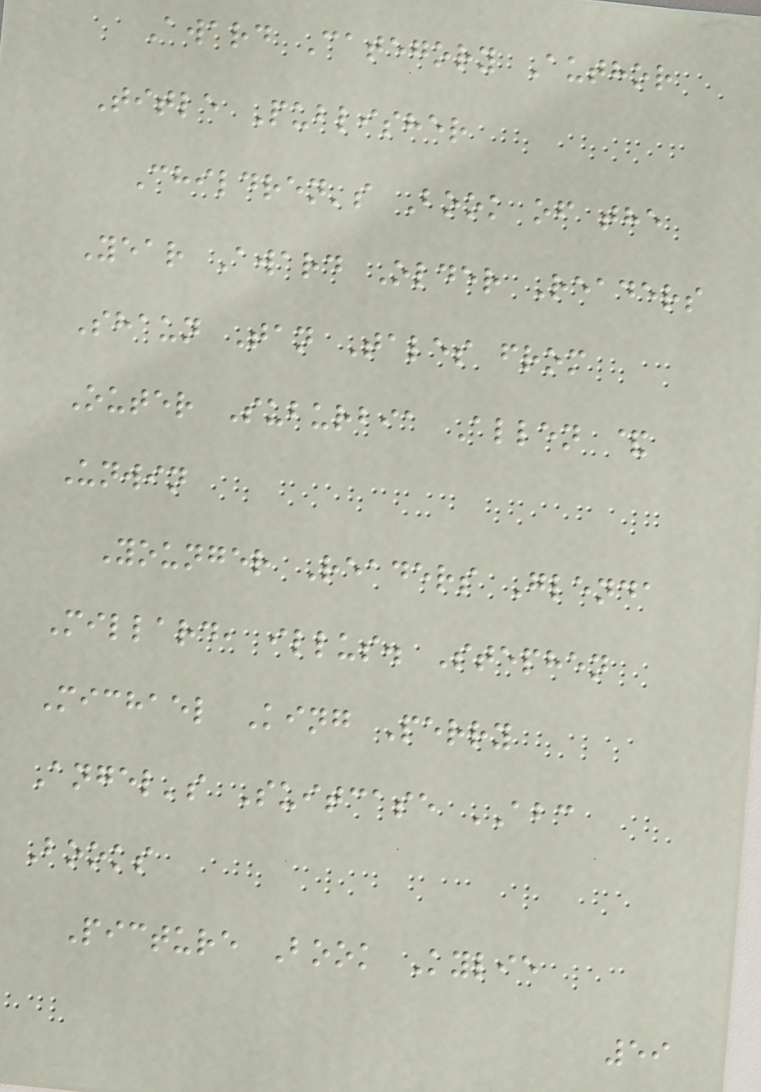Award Category Author
Title Publisher
Children's Book of the
Year Award Older Readers
Shaun Tan Tales from
Outer Suburbia Allen &
Unwin
Younger Readers Glenda
Millard, illus. Stephen
Michael King Perry
Angel's Suitcase ABC
Books
Picture Book Kylie
59
